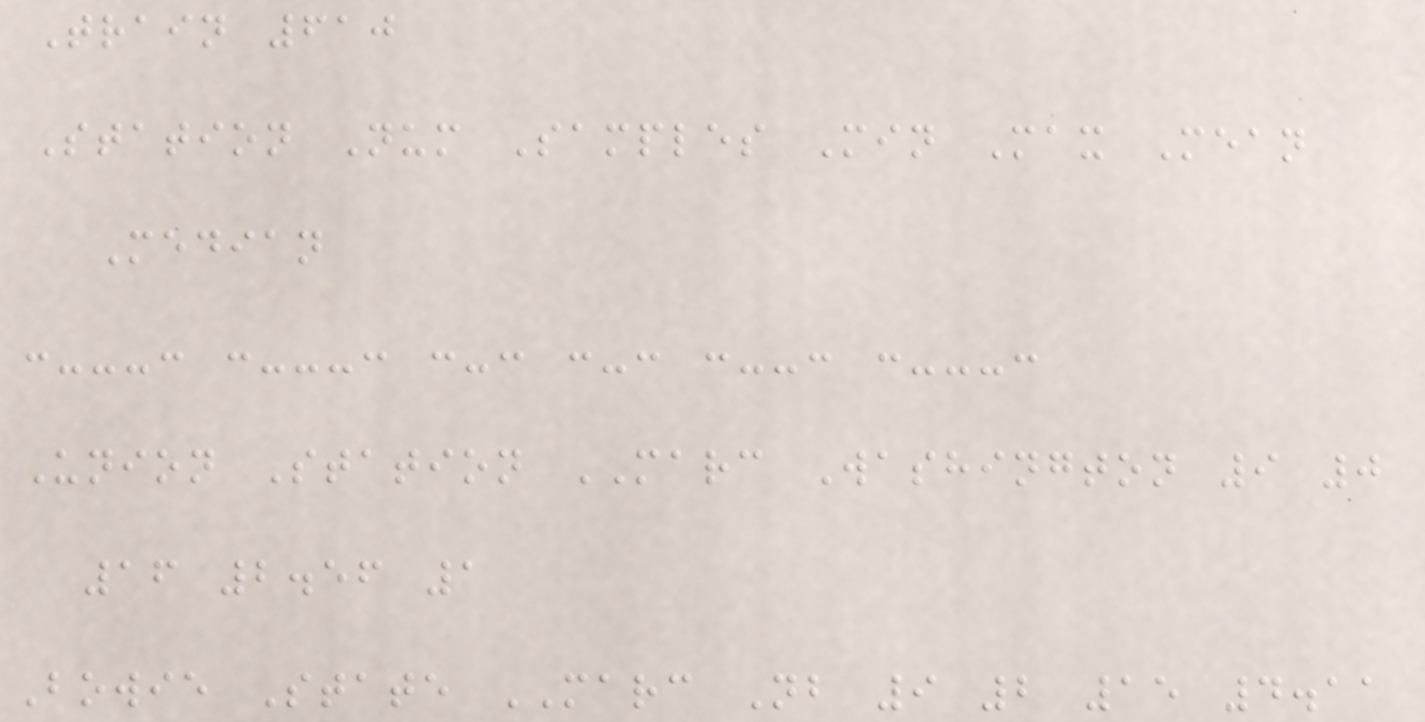Train 610
Station Num Samples Min Max Mean
Median
:---: :---: :-: :-: :--: :---:
Union Station MARC Washington 9 0
16 2.56 1
Bowie State MARC Nb 9 2 15 4.11
